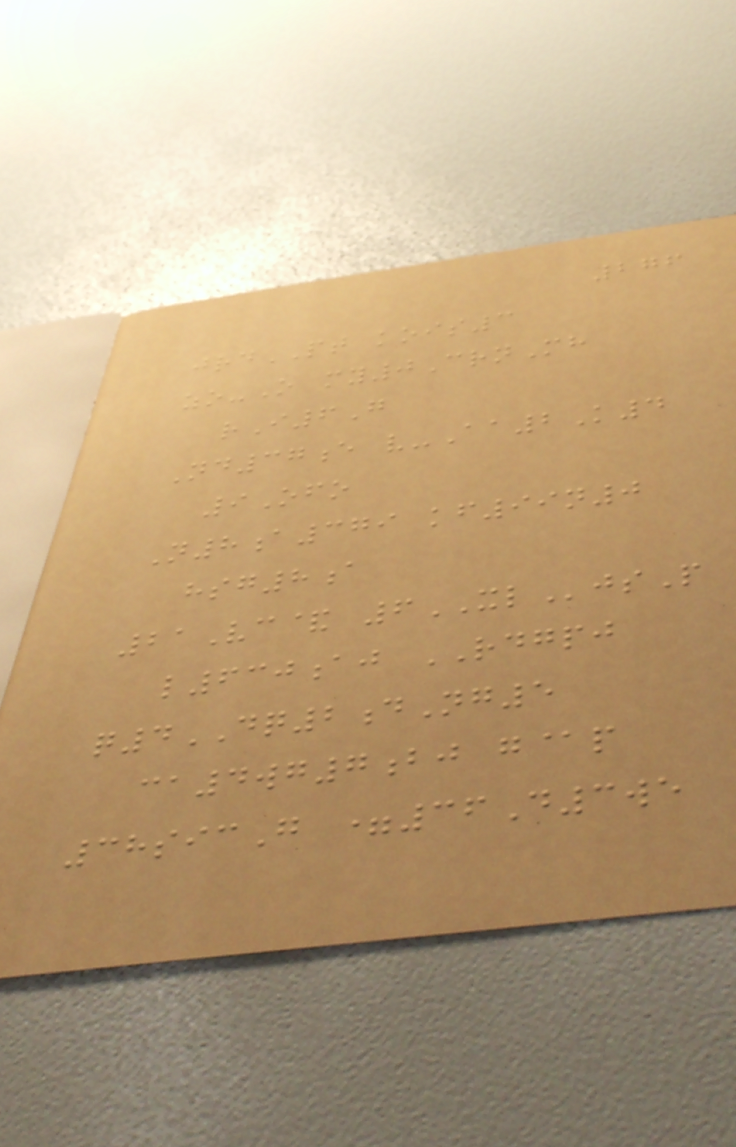276
jrdPT kois3
zo-O my0CrnMh
rI6G
Nd37e v-Aa2K4
9Ofo
N8a379 kf99n0
hsg8a
21Vc& 6XLjsP
l630aj RDGPJ
q4DQ2dNg5
ca4wg7bj g@p
38sicG =36D3we
